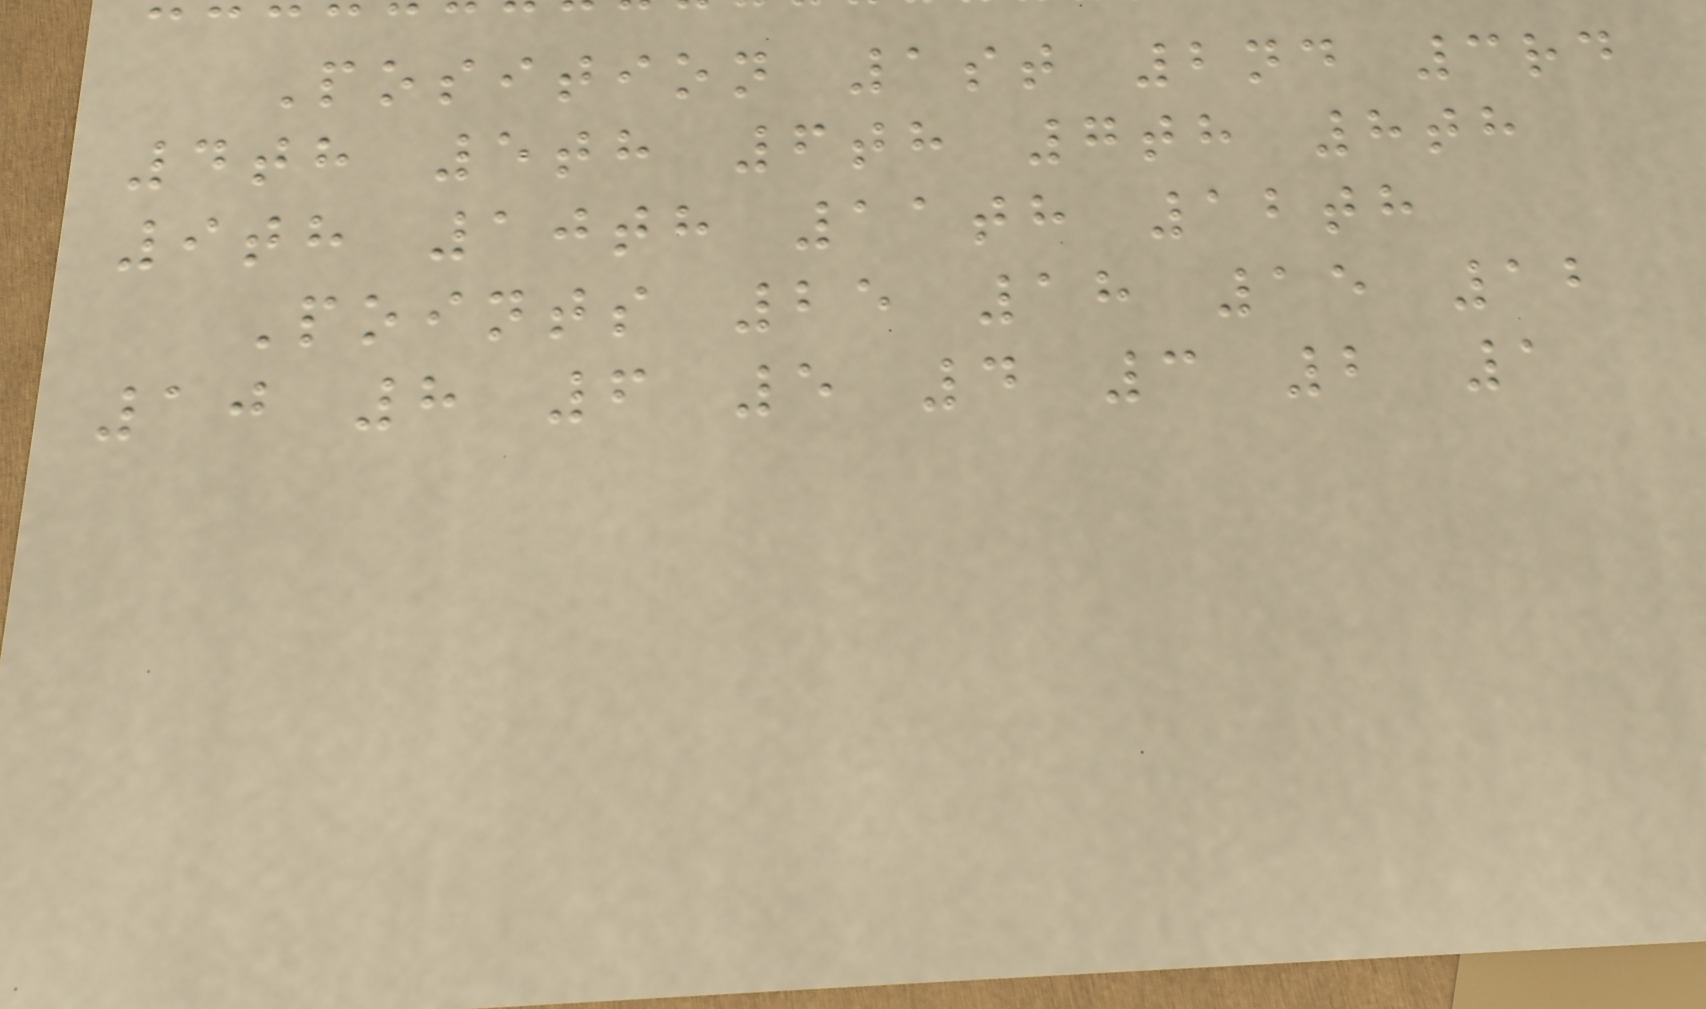Position 1st 2nd 3rd
4th 5th 6th 7th 8th
9th 10th 11th 12th
Points 25 18 15 12
10 8 6 5 4 3 2 1
